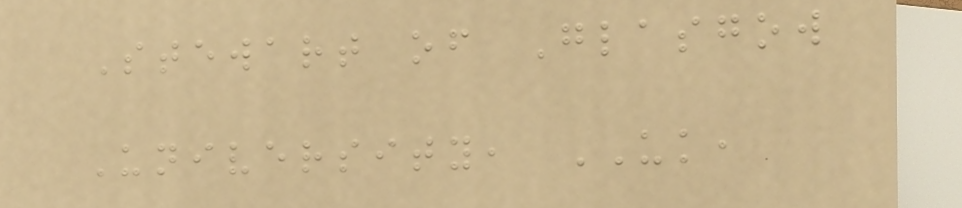Stewart of Glasgow
University, UK,
